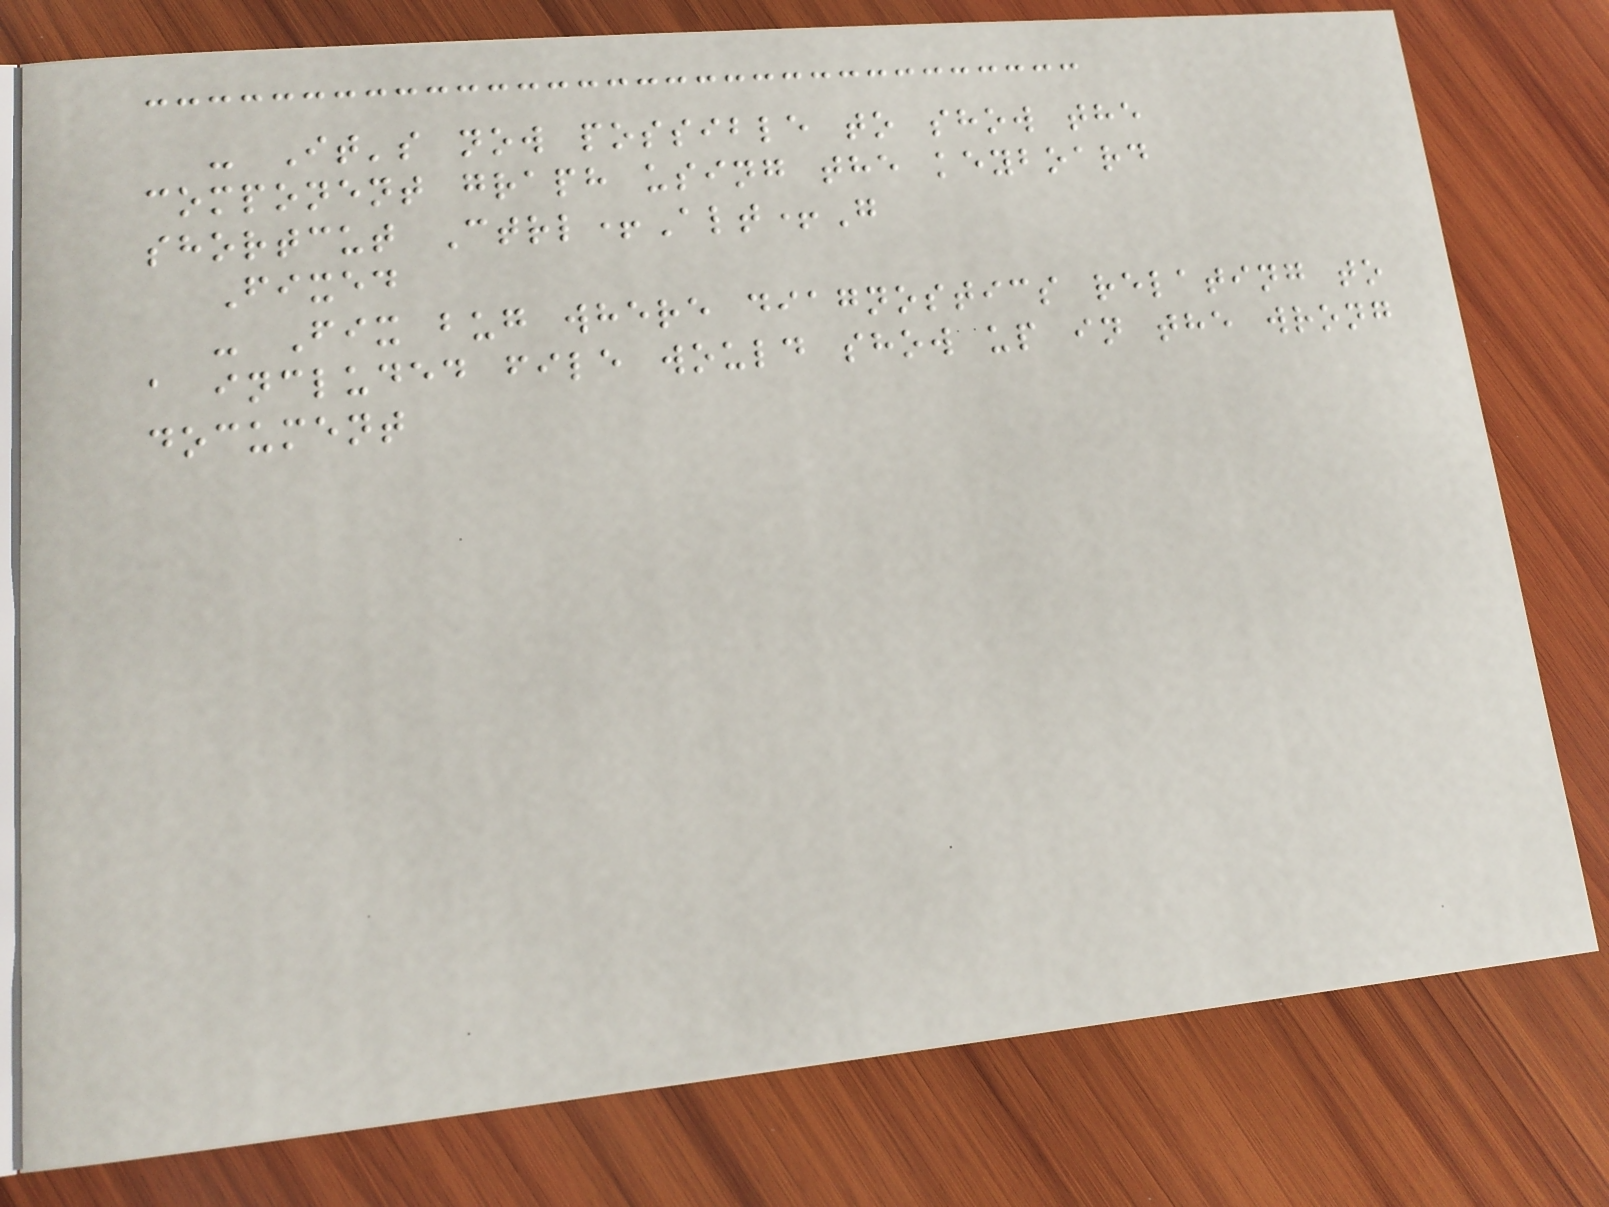- It's now possible to show the
component graph using the keyboard
shortcut Ctrl+Alt+G
Fixed
- Fix bug where diagnostics relating to
a included file would show up in the wrong
document
